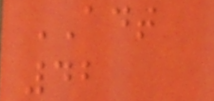ADT
42
